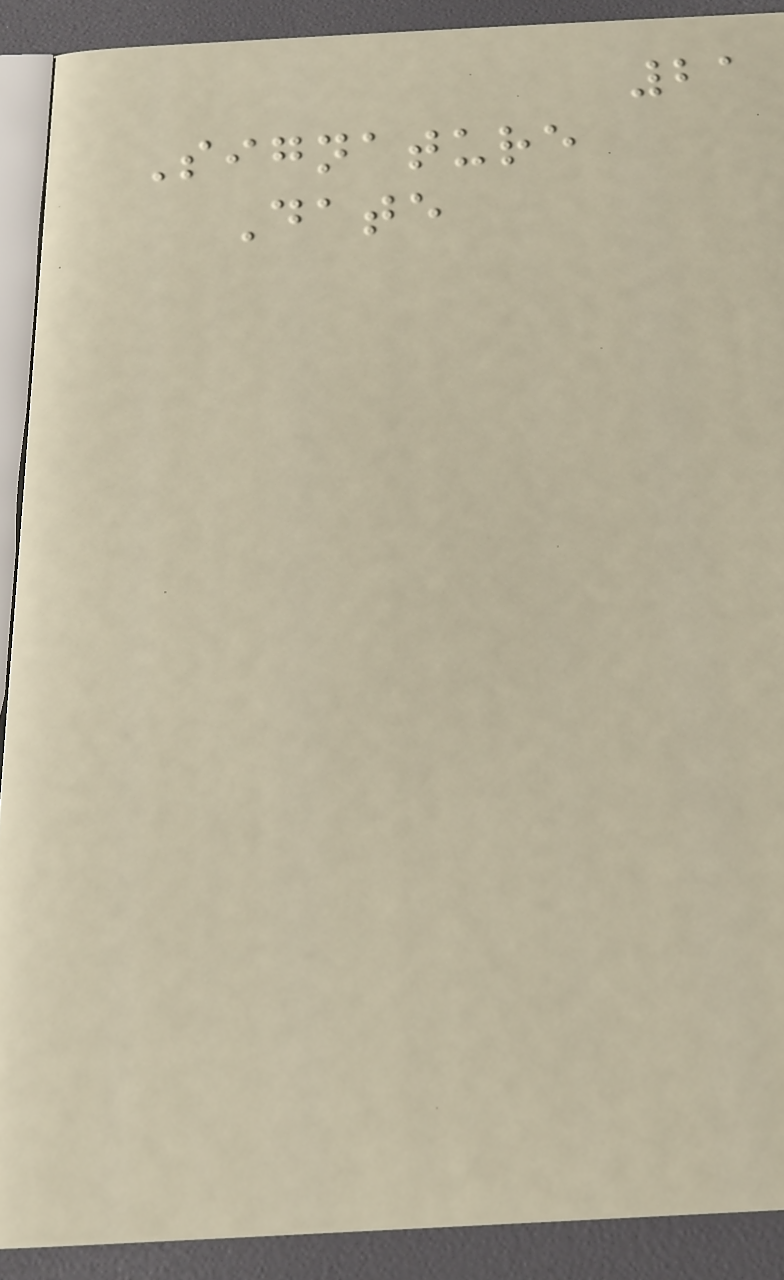21
Signature
Date
